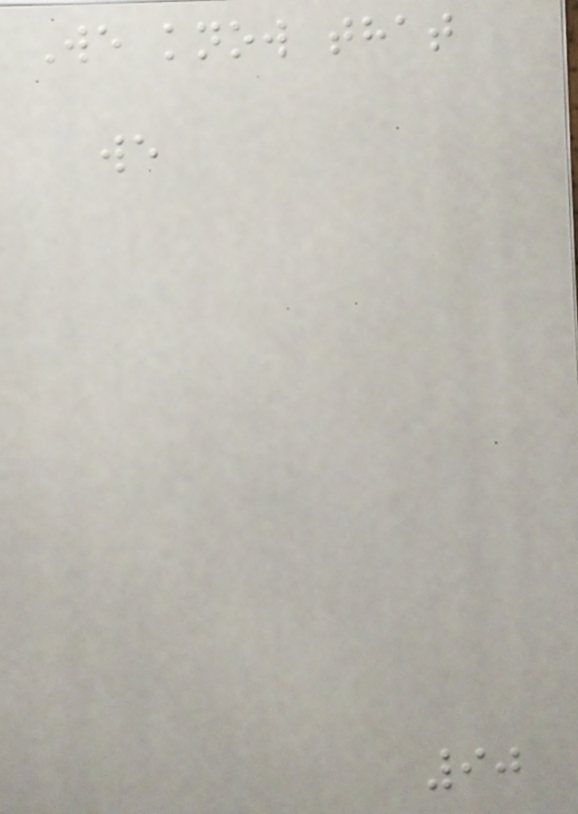We know that
we
90
